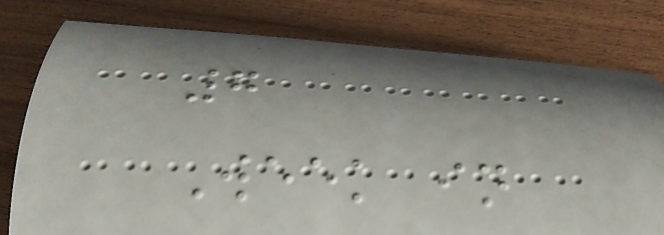7
Week in
